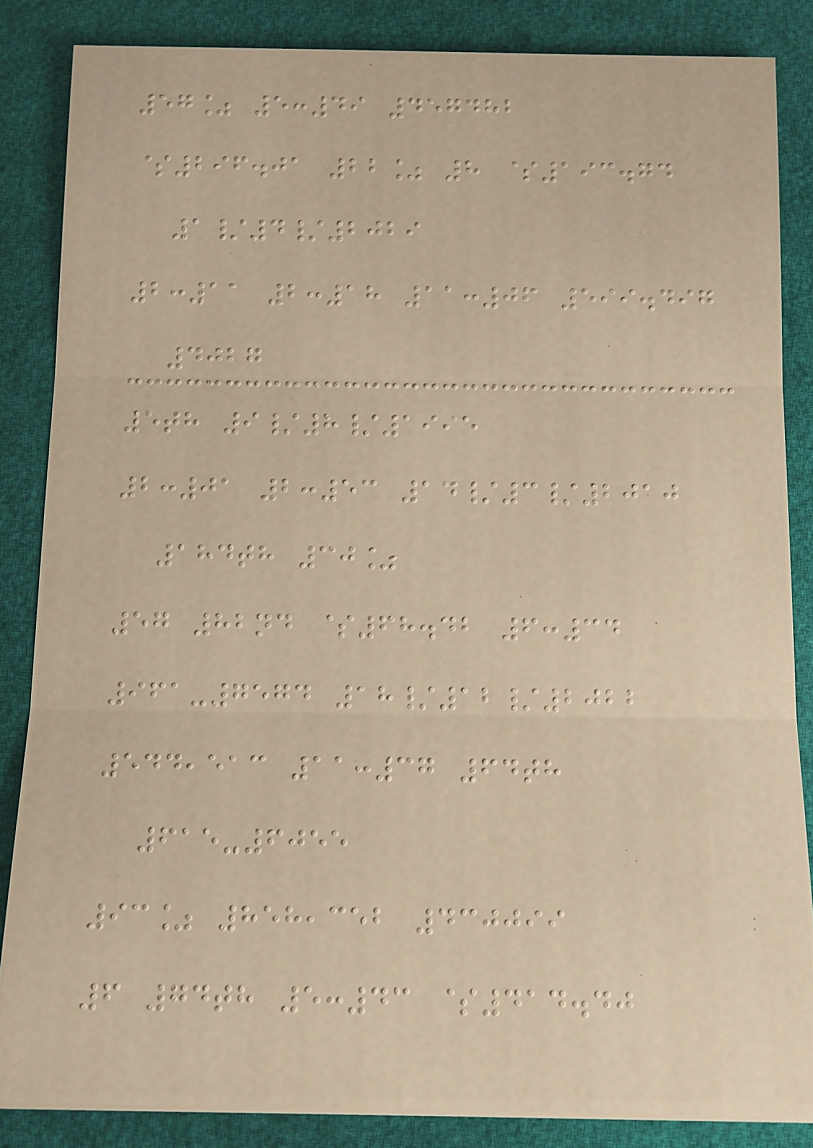57% 5:49 457482
$296.01 22% 8 $193.74
1/4/2029
2:11 2:18 11:06 599.497
4027
5th 9/8/1995
2:01 2:53 14/3/2010
184th 30%
57 82nd $68.42 6:34
961-7574 18/12/2022
544,513 11:37 64th
615-6055
93% 858,352 430099
6 74th 5:43 $414.40
